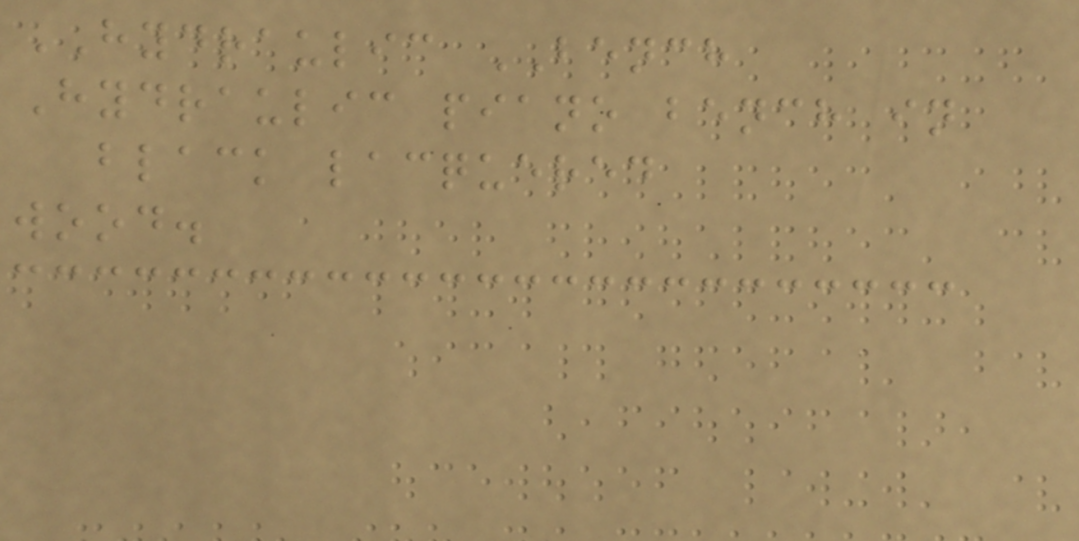HYDRAULIC BENCH
Hydraulic piano bench in
black lacquered
wood.
